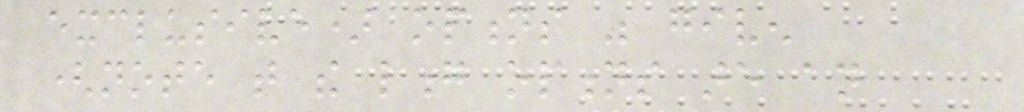exclusive) options was given
(note that the long options are an
